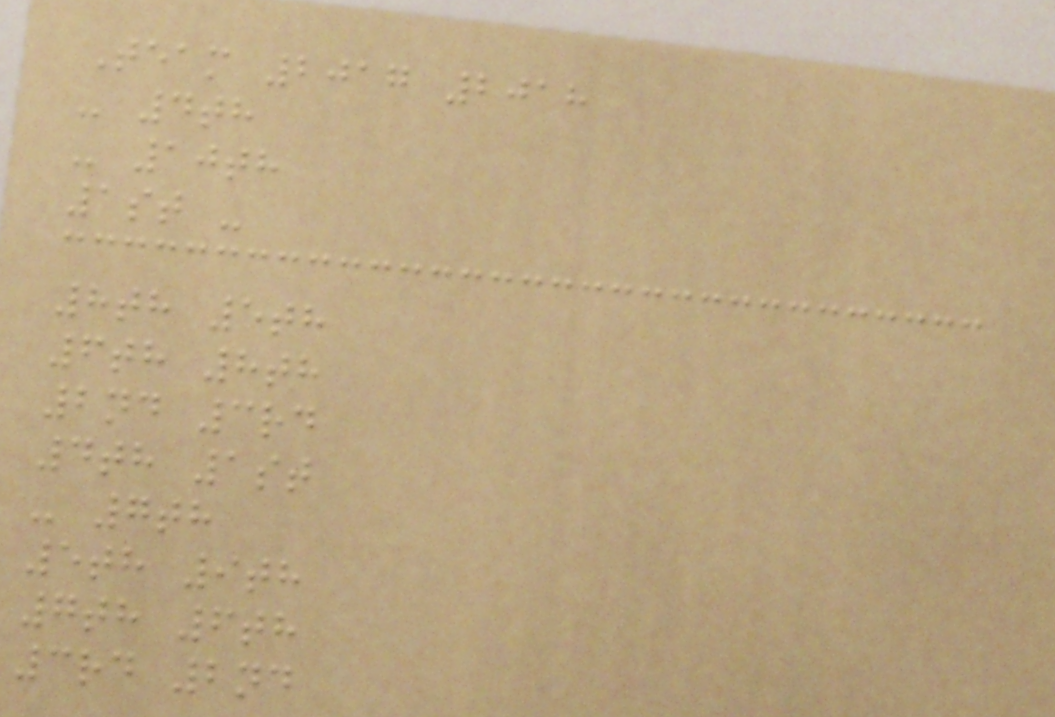Team 2017 2018
- 4th
- 10th
1st -
8th 5th
6th 8th
2nd 3rd
4th 1st
- 7th
5th 9th
7th 6th
3rd 2nd
